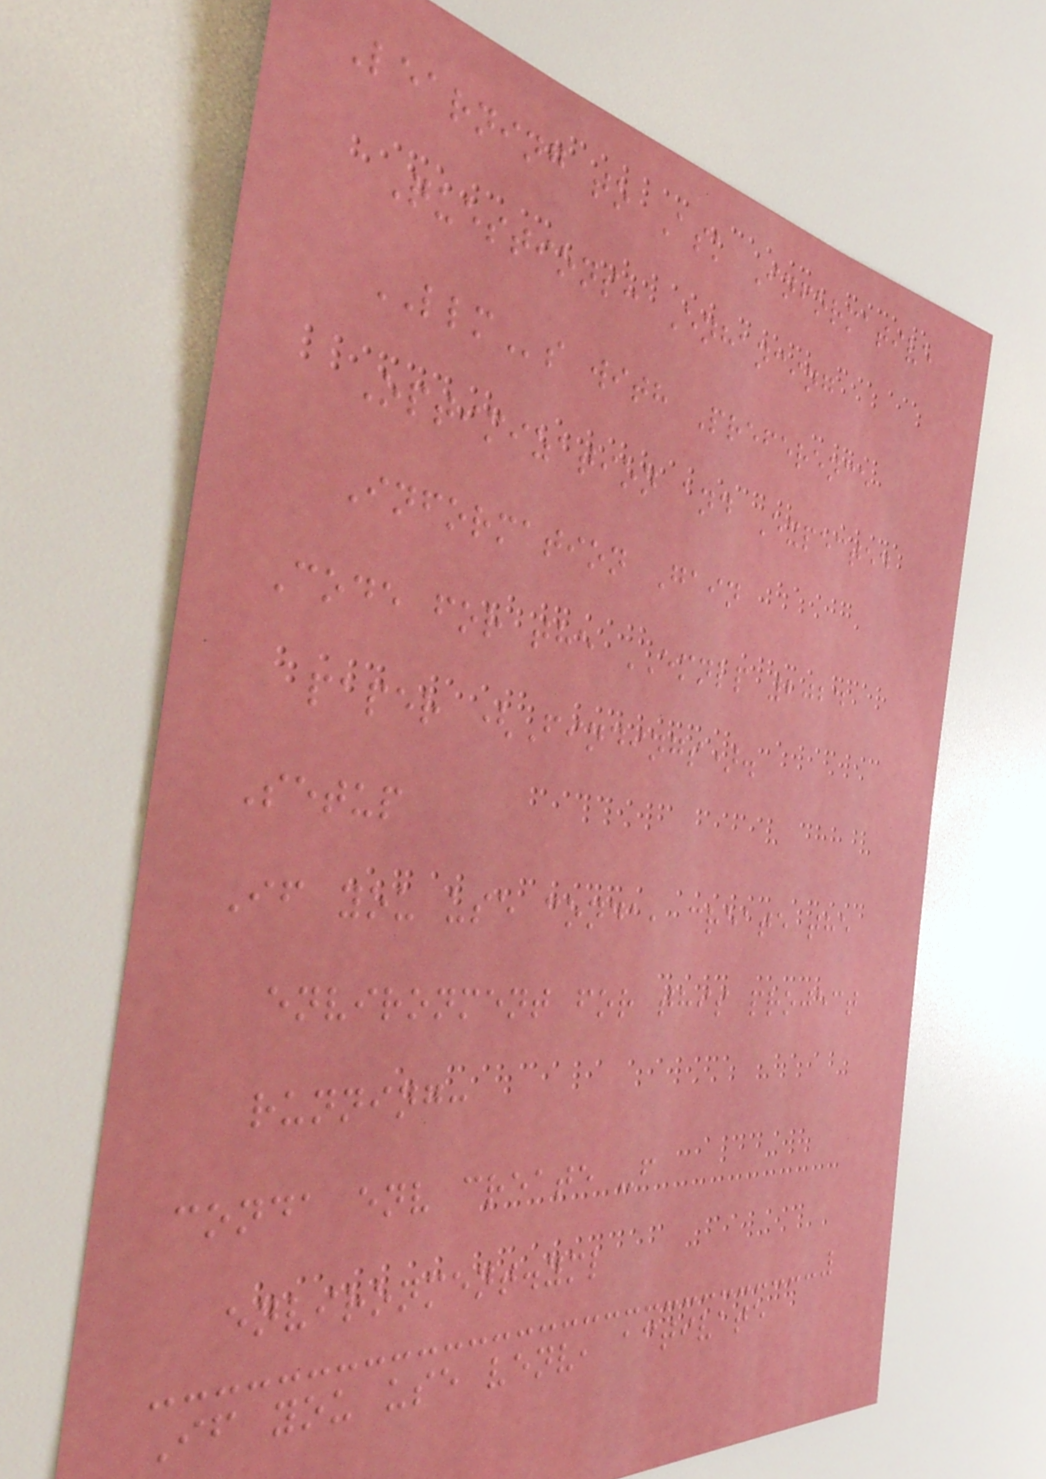Learning to Ask Informative
Questions: Enhancing
LLMs with Preference
Optimization and Expected
Information Gain
Code for the EMNLP 2024
paper (Findings).
Setup
If you use conda, create the
environment for this project
running:
conda env create -f
environment.yml
If you use venv, activate
